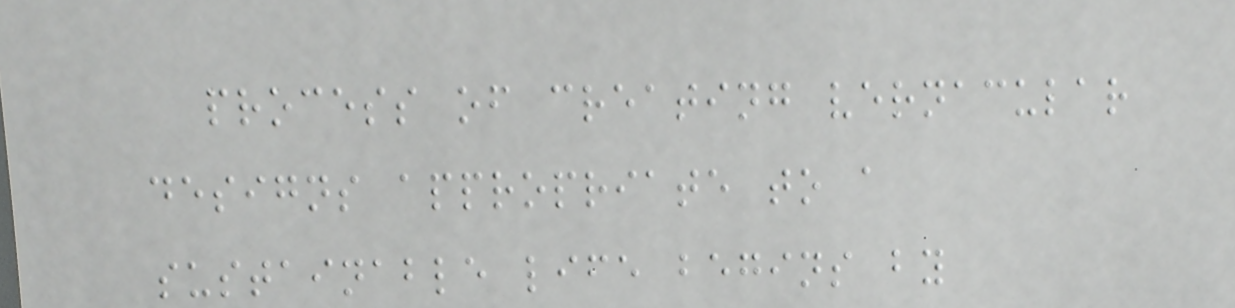process of creating vernacular
designs appropriate to a
sustainable life begins by
